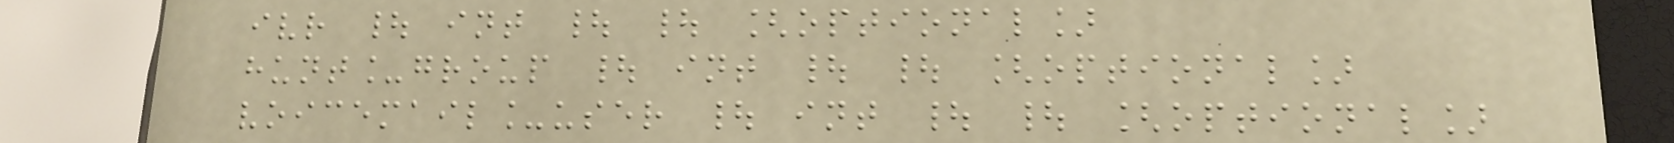ivr | int | | [optional]
hunt_group | int | | [optional]
voicemail_user | int | | [optional]
